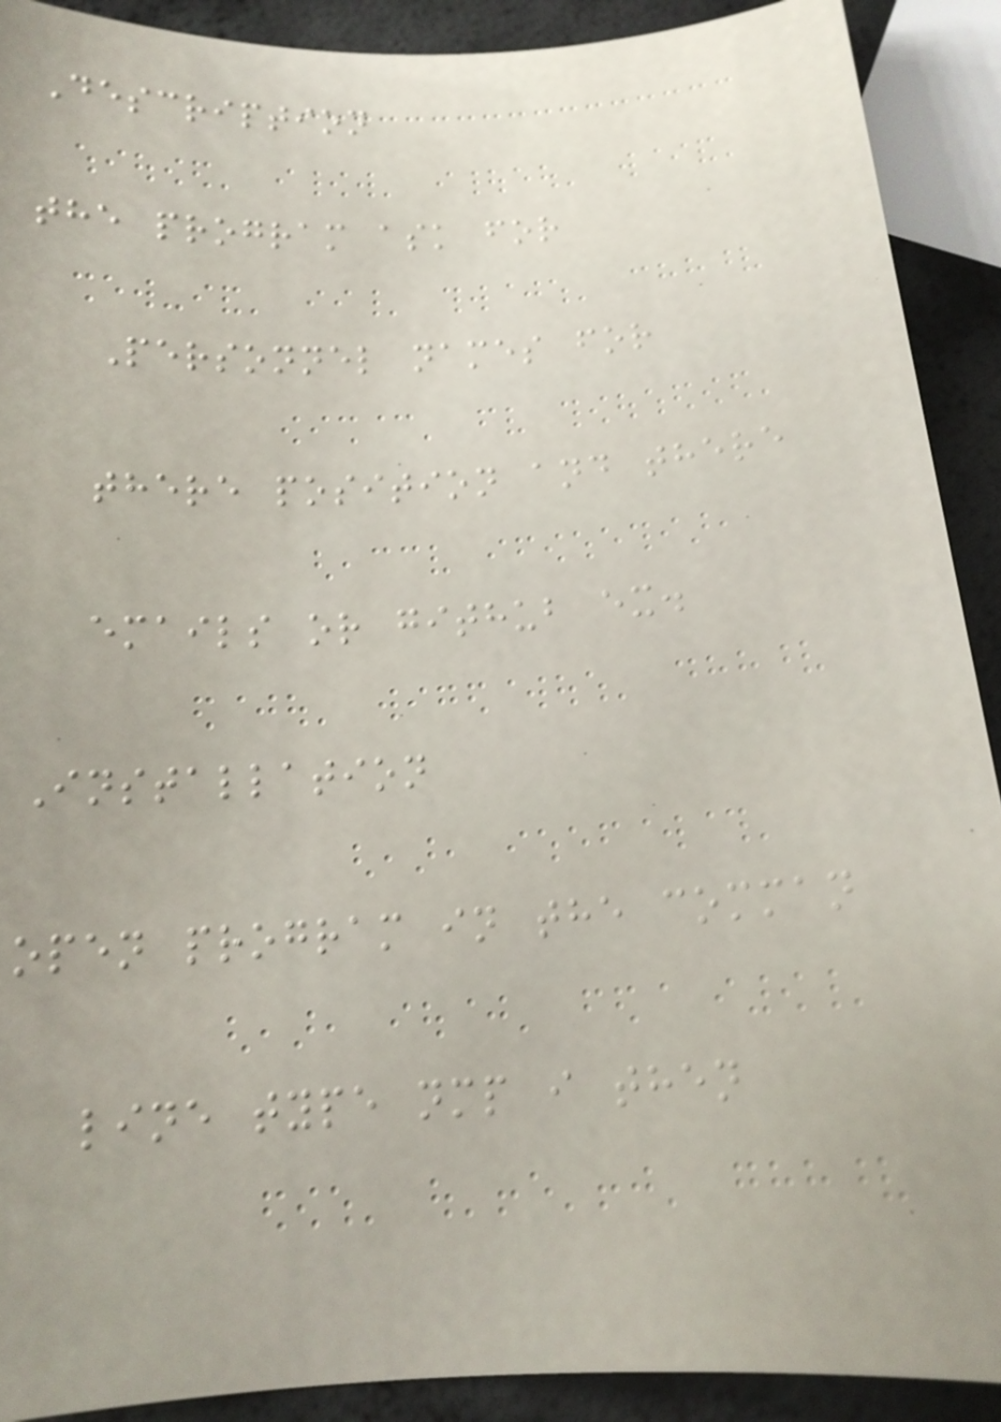Description
the program ask for
Personnel names for
there position and there
emails or github ex.
Installation
open program in the comman
line type nmp i then
